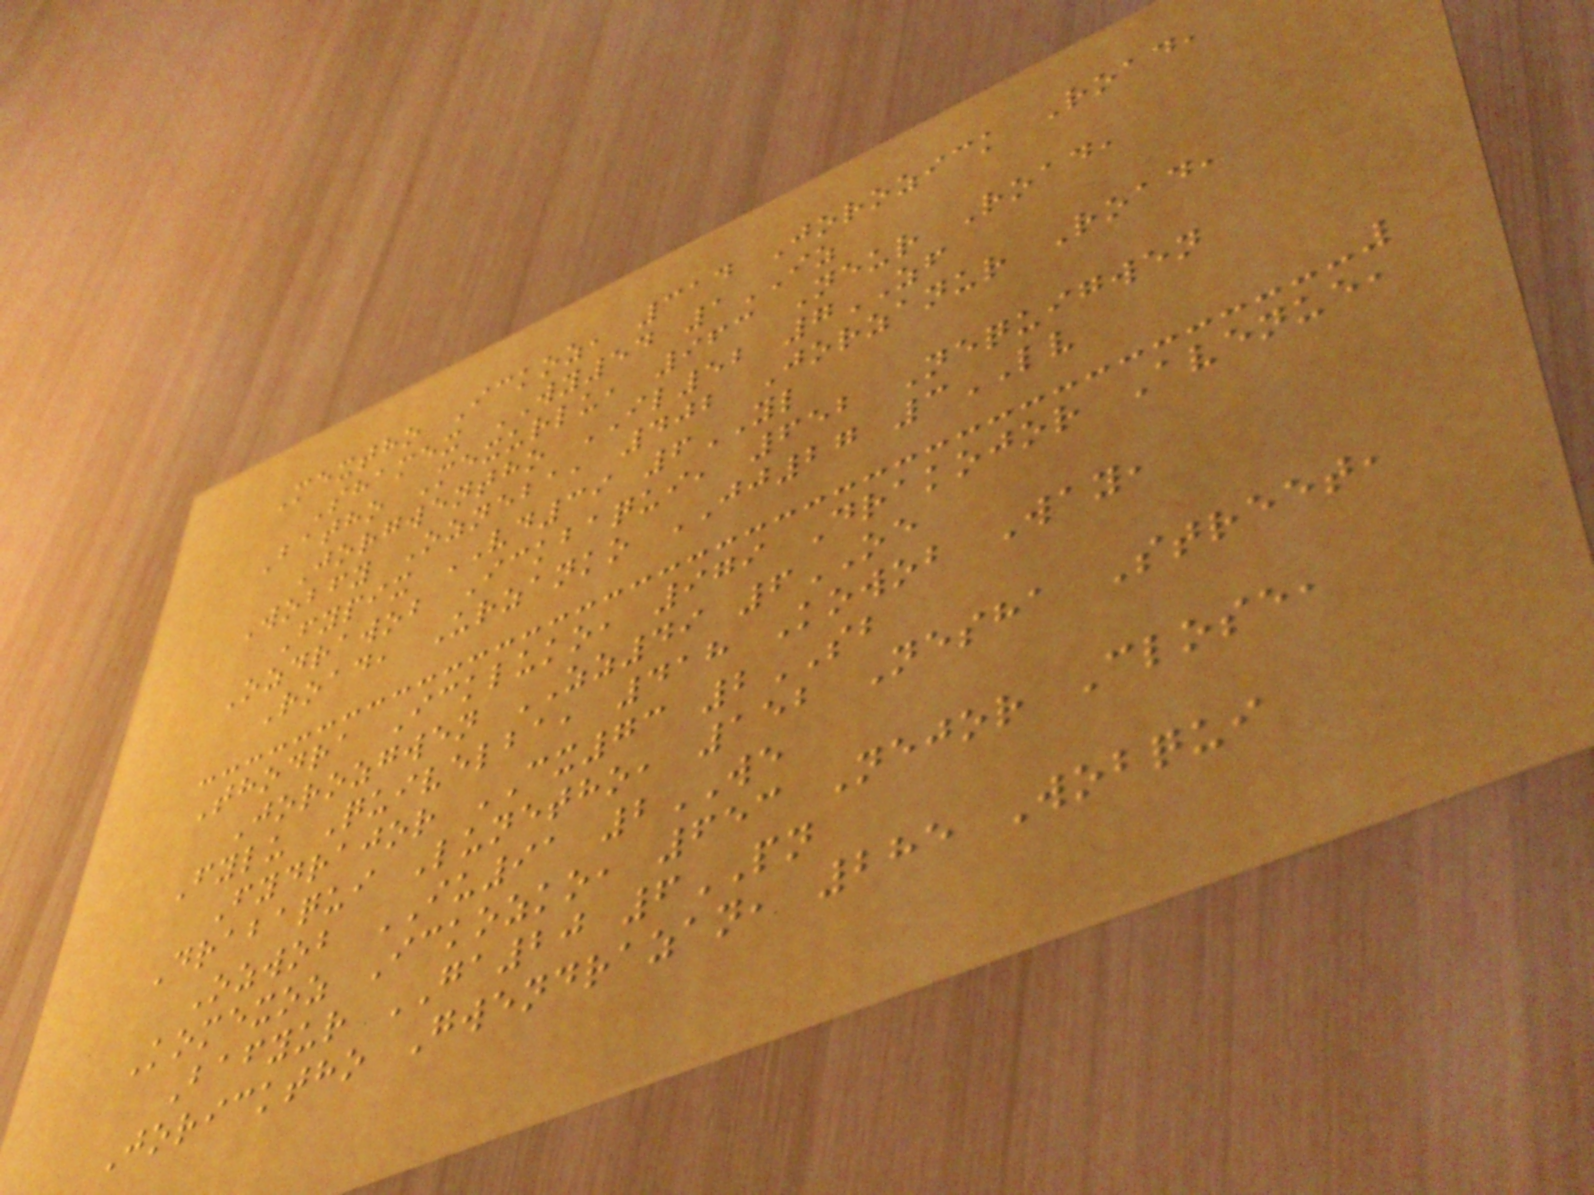Mextho Ickoz, 314 Jorozick Road,
Shamex WY54 1IZ
Batho Mexurlu, 963 Neur Road,
Jorgwentho IL52 7ZF
Wobfy Ozneba, 402 Jorzanur Road,
Fypix VD39 6YL
Ozdrawob Ickbaqui, 652 Nequigwen
Road, Urzanko JJ27 3LV
Thodra Ickluko, 979 Drakojor Avenue,
Jorozgwen ZZ49 6OE
Fylu Quivelba, 418 Kowob Way,
Fydrajor CX73 2SB
Drabaqui Lunetho, 152 Nesha Street,
Ozwob IU91 2WE
Komexoz Ickozko, 653 Nejor Close,
Bafyur GA20 6PN
Joricktho Gwendrazan, 285 Wobqui
